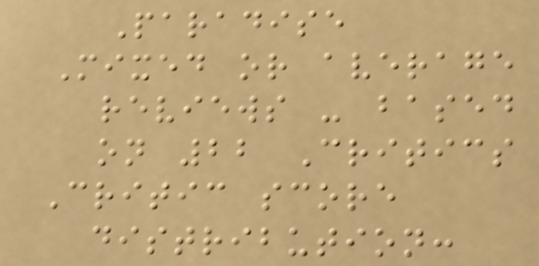Paradise
Mixed or average
reviews - based
on 22 Critics
Critic score
distribution:
